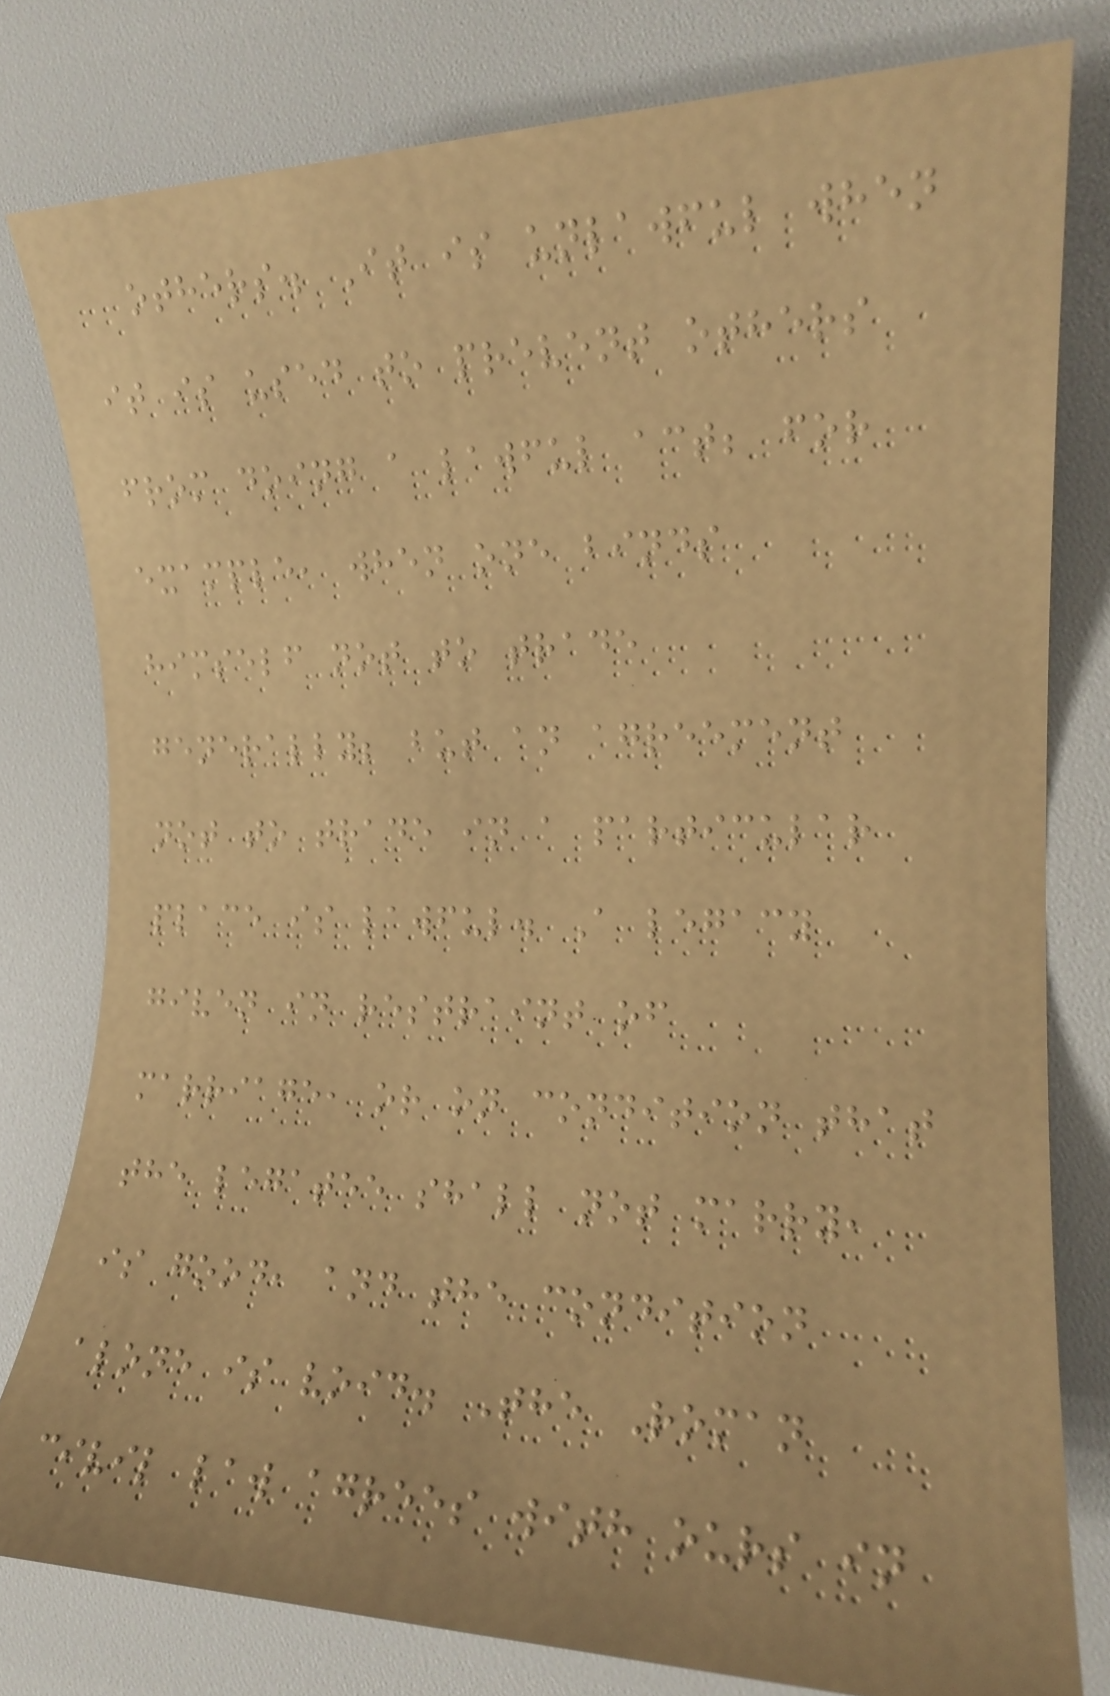others. It is unlawful when
it is used to prevent others
from doing a lawful act; for
example, when one binds
himself not to trade
generally; but an agreement
not to trade in a particular
place is lawful. A legacy
given in restraint of
marriage, or on condition that
the legatee shall not marry,
is good, and the condition
alone is void. The Roman
civil law agrees with ours in
